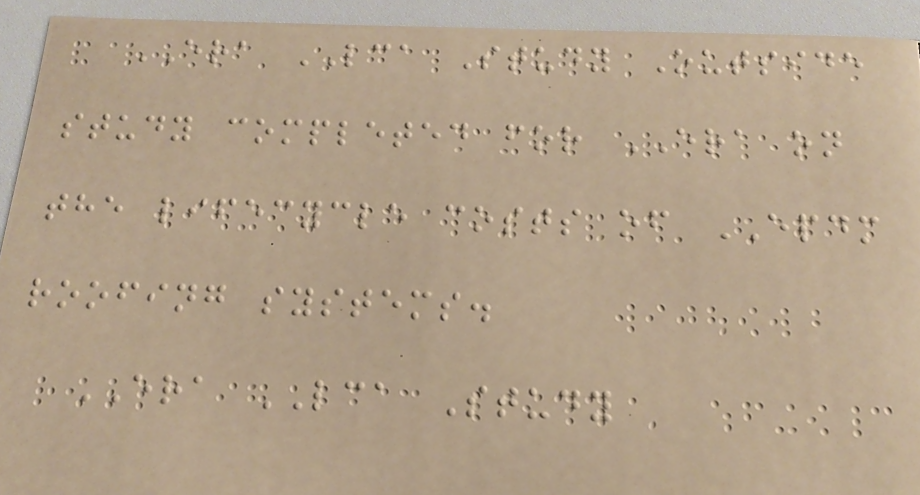ERA LCA Study Outside
study completed for ERA on
the lifecycle costs of EPDM
roofing systems.
ERA LCA Study
